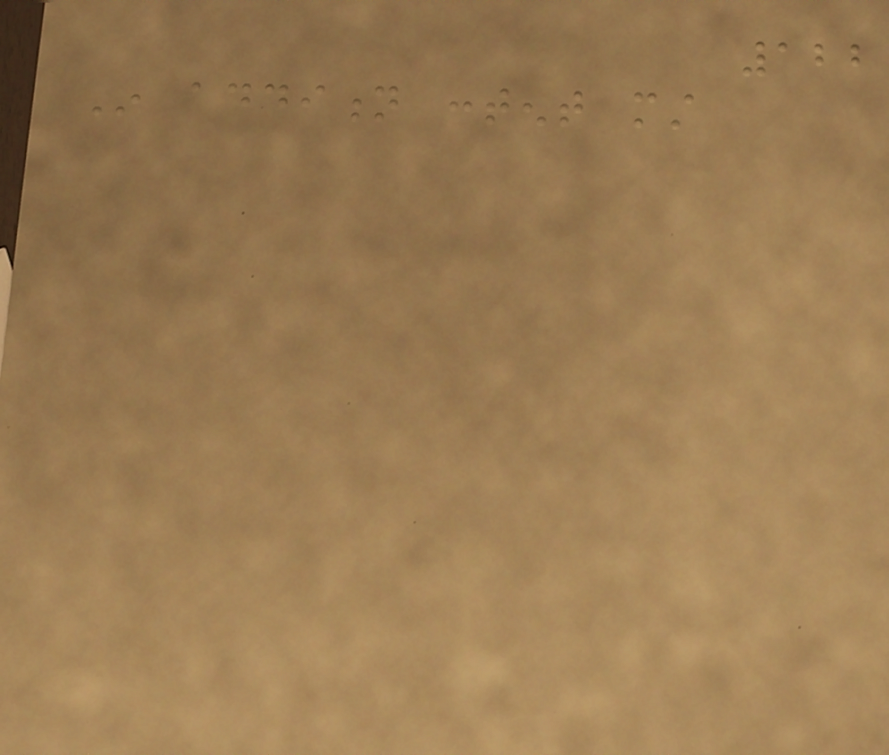122
In addition content must
